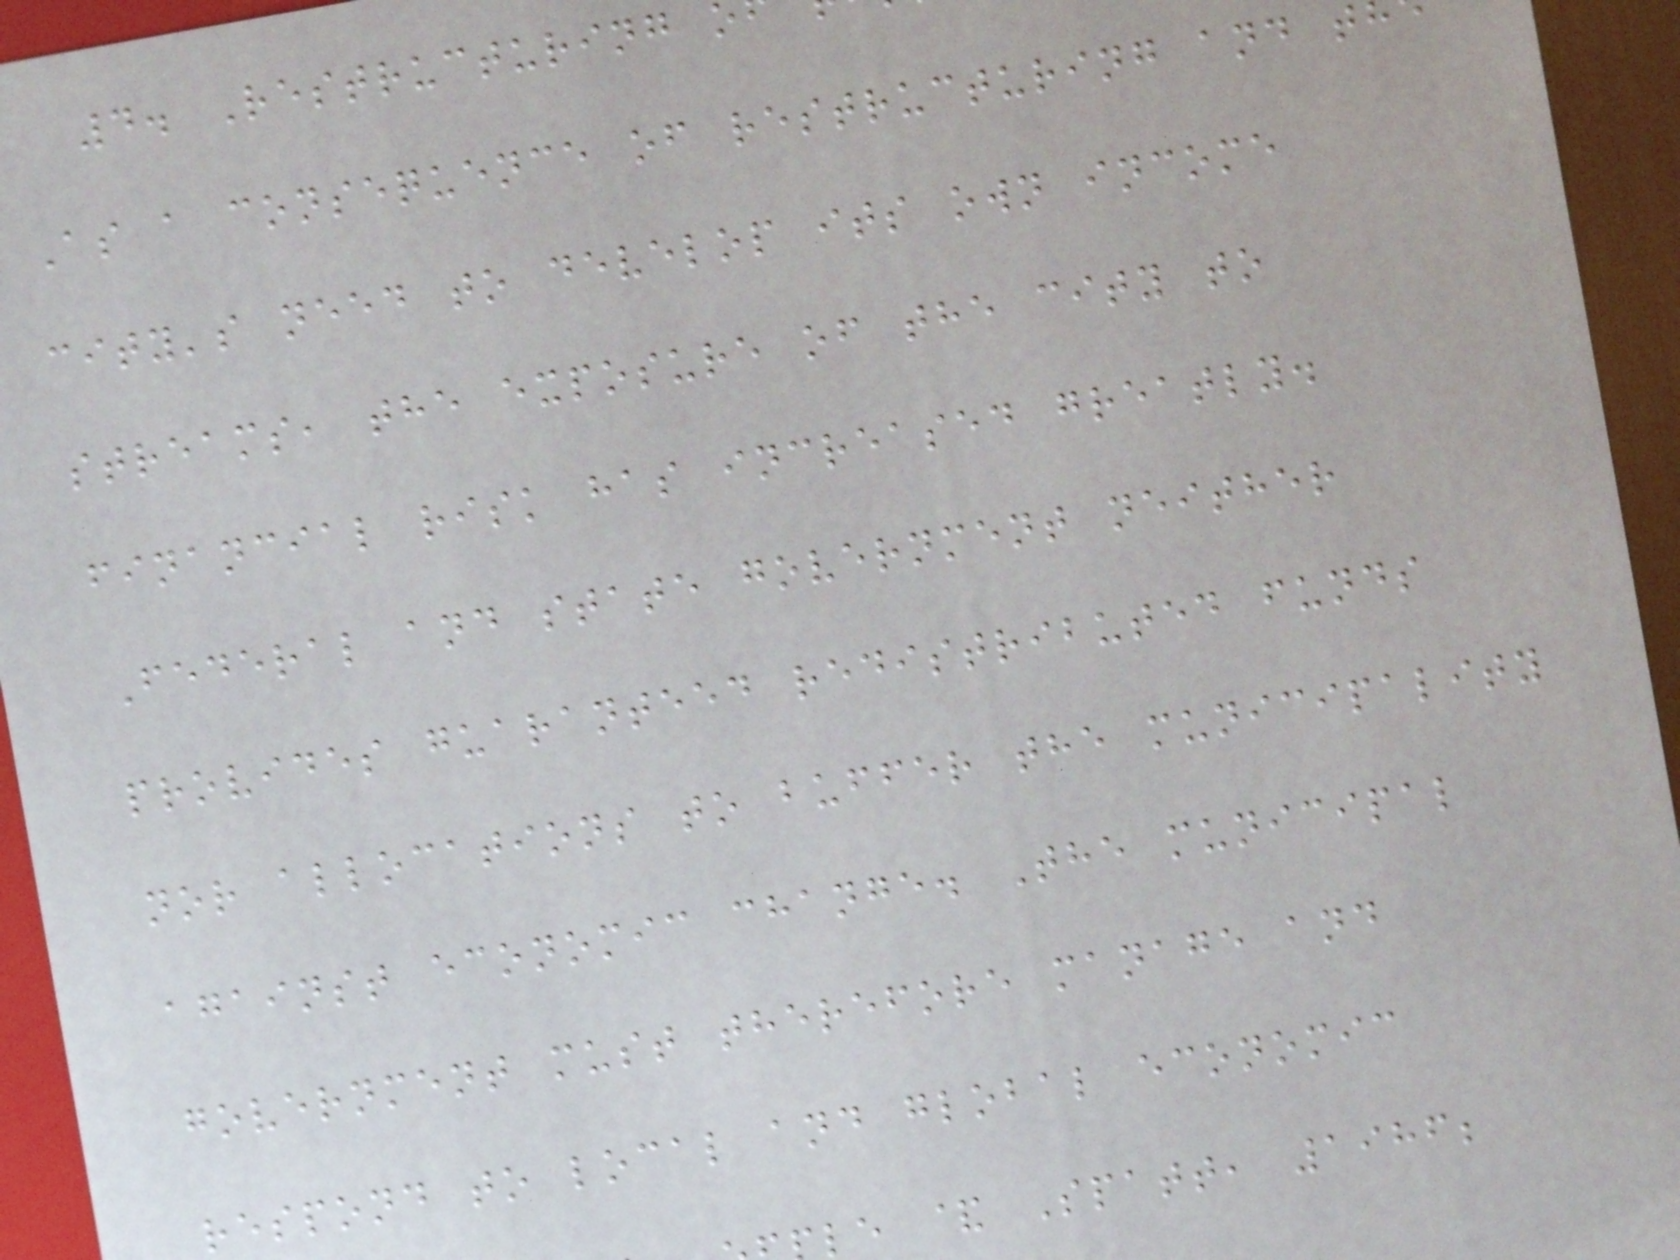4. Restructuring
As a consequence of restructuring and t
city's need to develop its own income
streams, the exposure of the city to
financial risk has increased greatly.
Federal and state government neither
provides guaranteed redistributed funds
nor allocations to buffer the municipality
against economic change. The municipal
government must therefore manage and
respond to local and global economic
le & Spatt, 1986;
